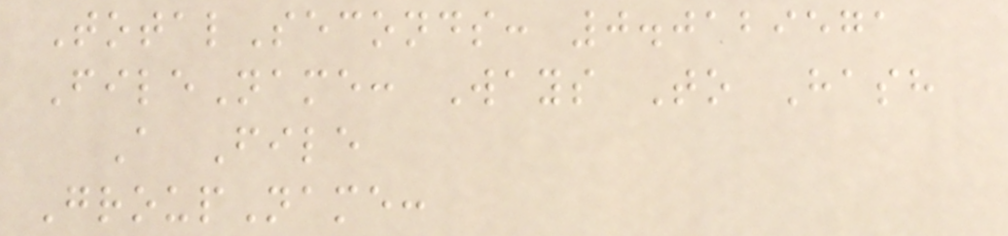TotalSeconds: 0.0129571
FileName: Ways To Hash
A File
GroupName:
